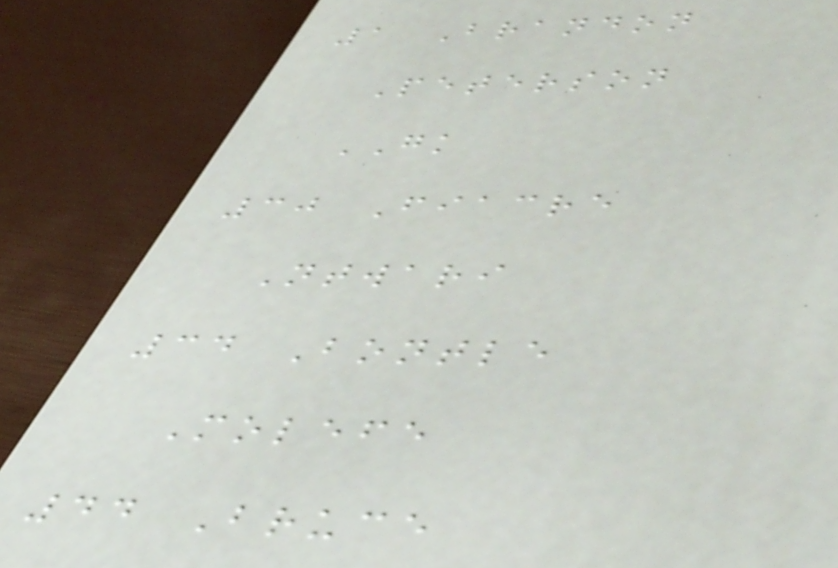1 Brandon
Peterson
GK
30 Fiacre
Ntwari
34 Bontle
Molefe
44 Bruce
